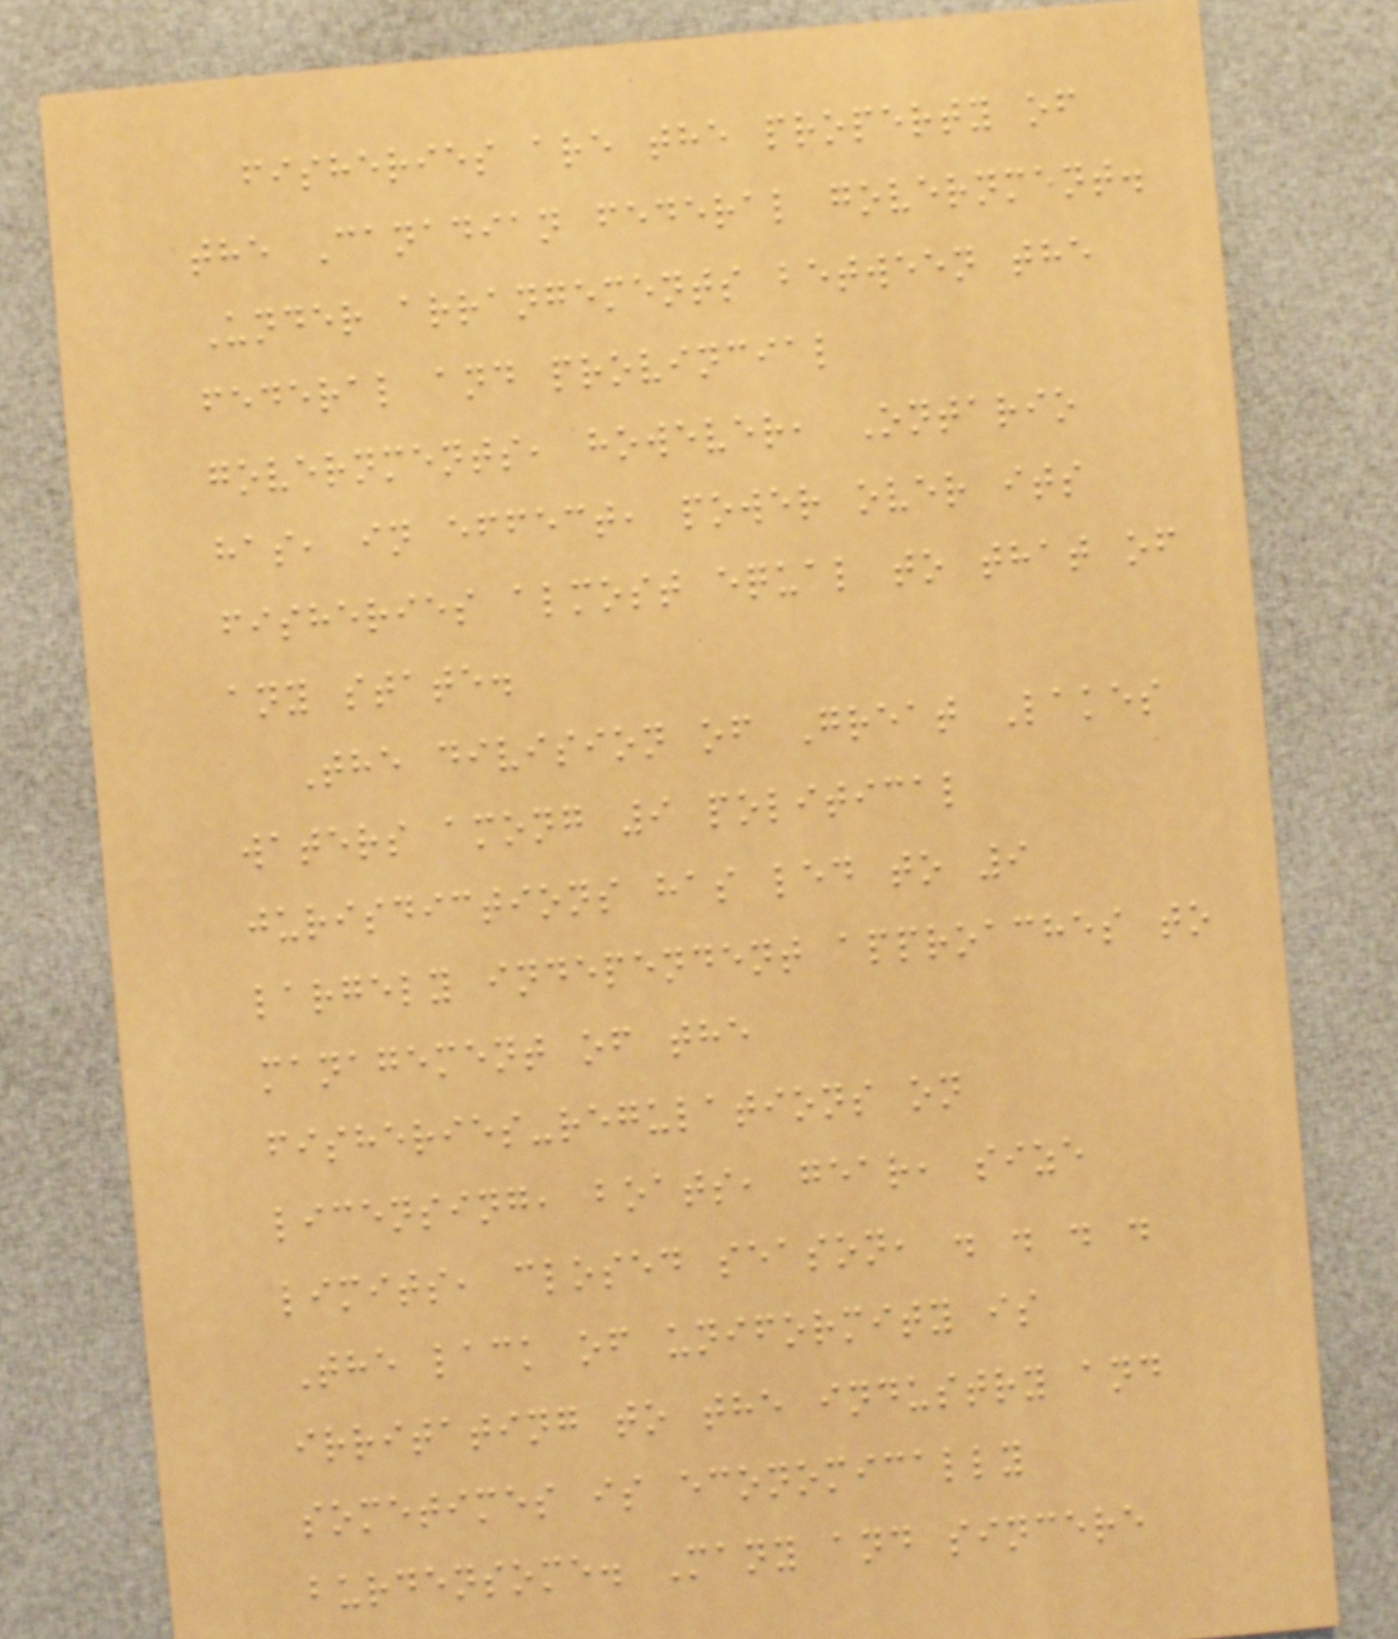fisheries are the property of
the Canadian federal government.
Under arrangements between the
federal and provincial
governments, however, Ontario
has, in effect, power over its
fisheries almost equal to that of
any state.
The division of Great Lakes
waters among 9 political
jurisdictions has led to 9
largely independent approaches to
management of the
fisheries-regulations on
licensing, boats, gear, size
limits, closed season, . . . .
The lack of uniformity is
irritating to the industry and
sometimes is economically
burdensome. Many and sincere
